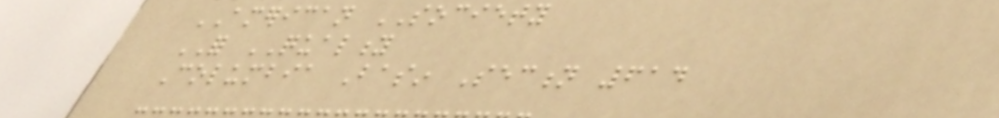AMERICAN SOCIETY
FOR QUALITY
Columbia Basin Section 614
